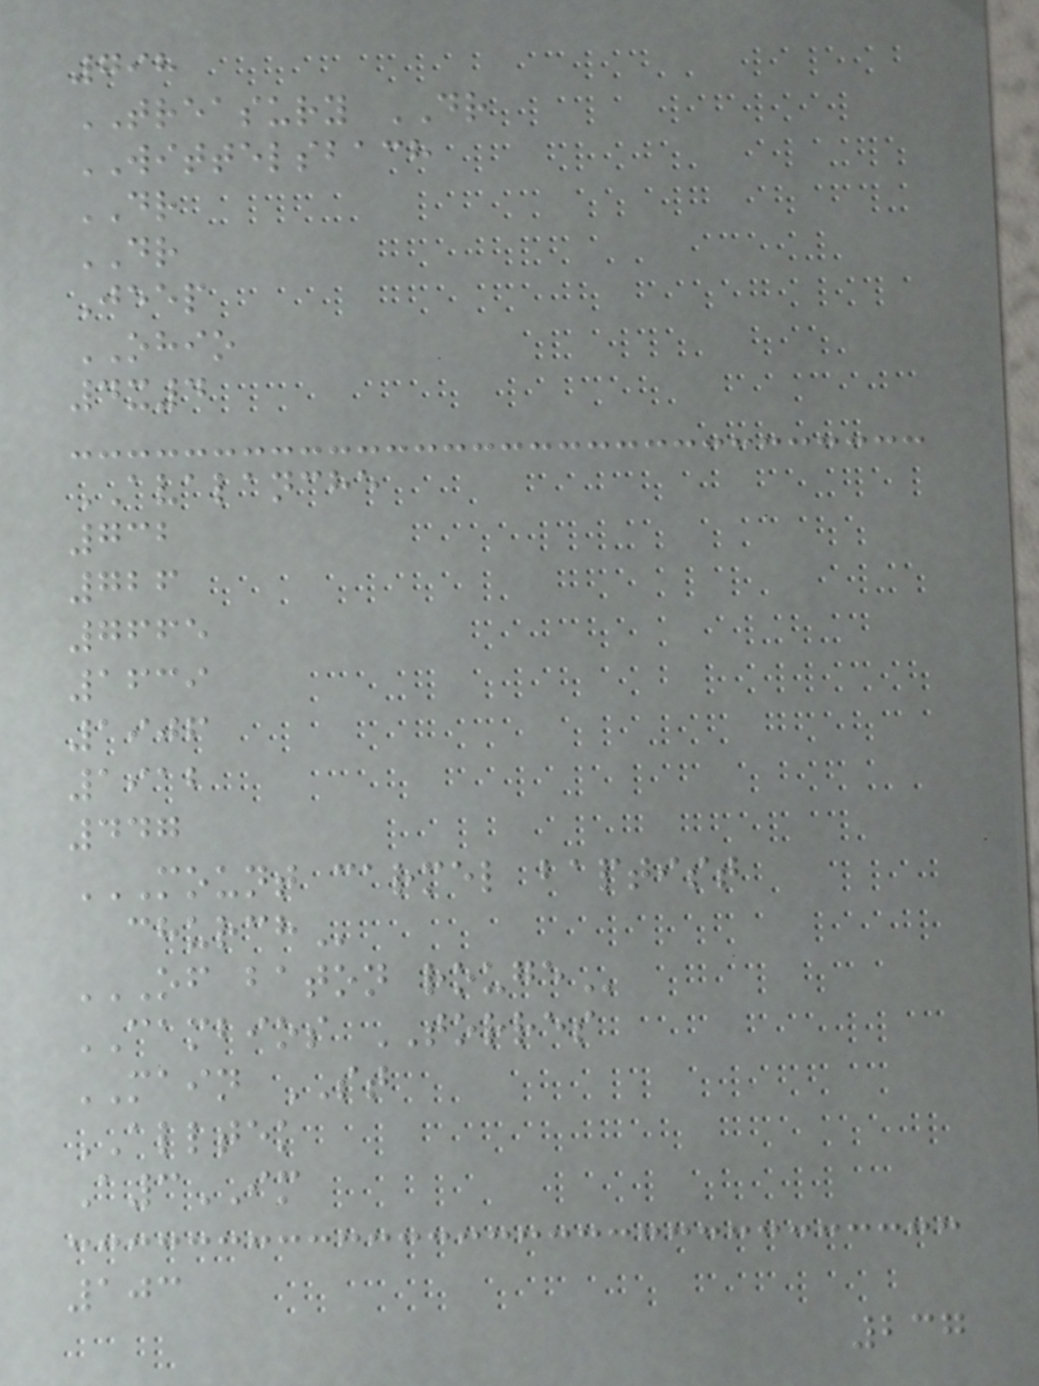798
TREASURY DR
WITTELSBACH
DR
DR
Jeep
OHIO
4x4
AVALANCHE
732
726
7665
1639
1906
1912
447
MOUNT CARMEL BAPTIST
CHURCH
OF BATON ROUGE
CAMBIOS TORRES
MAIN ST
ALLTEK
A3IM
103
237
